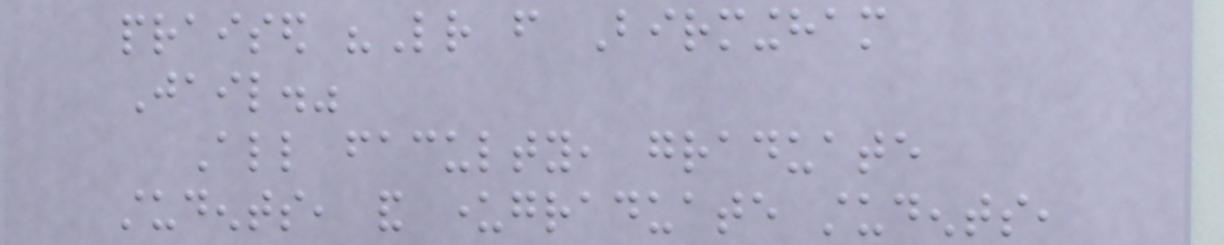praised "Letter from Birmingham
Jail."
All faculty, graduate
students, and undergraduate students,
